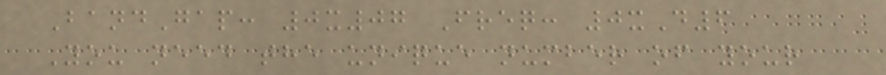BandGap: 0x07 Freq: 0xD6
You need the unique number of your
